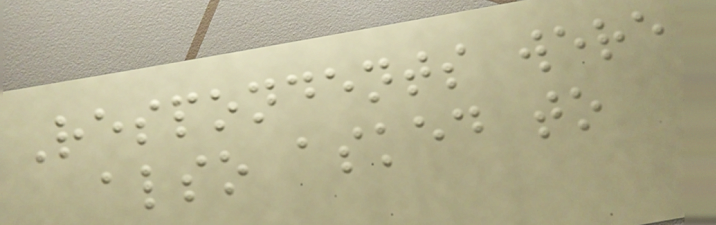Respondents were
also asked to
